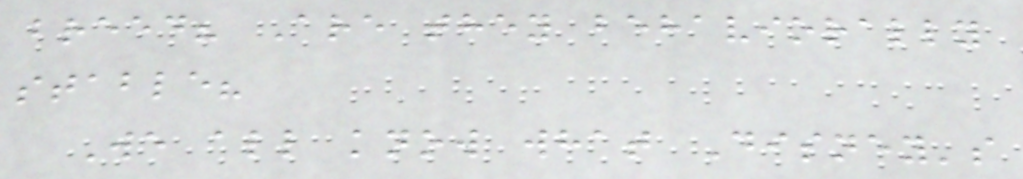breed? Are they behaviorally
stable?
We all know what Disney's
